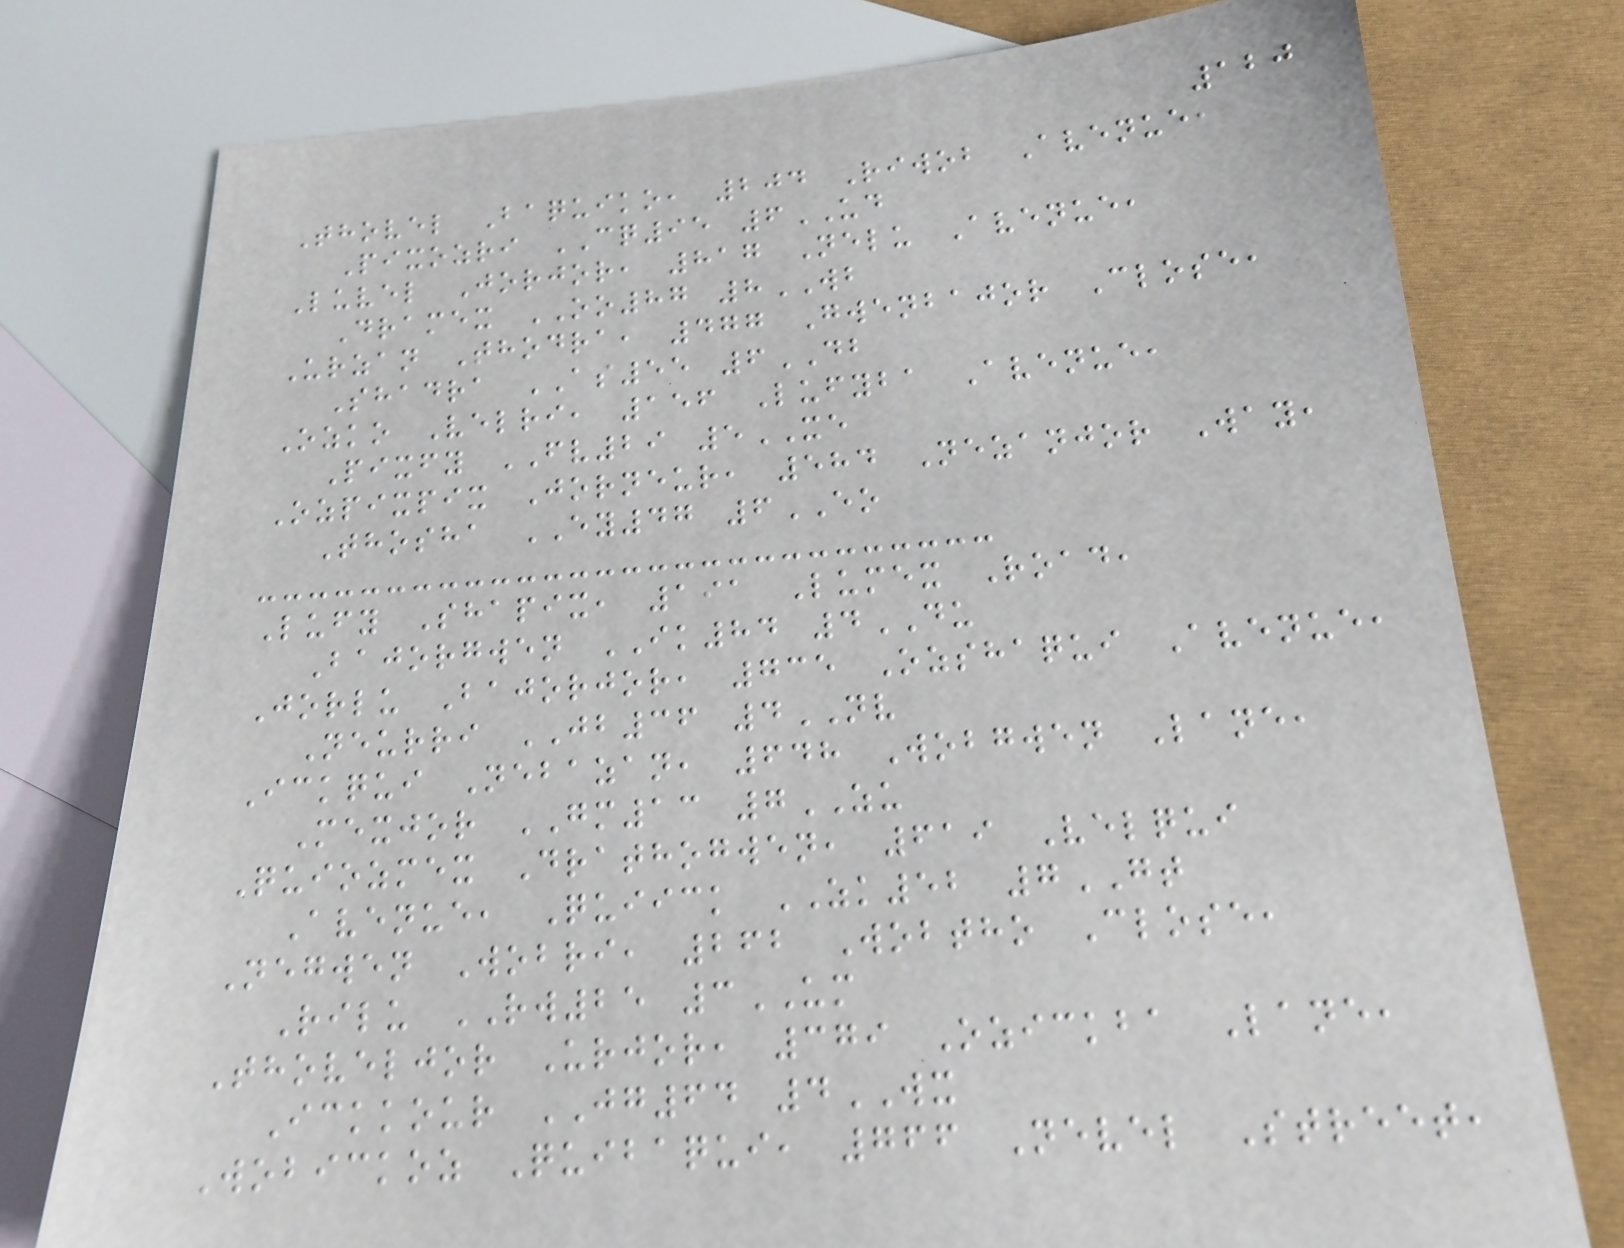120
Thovel Baquiko, 204 Riwob Avenue,
Pixozri CQ95 6UD
Luvel Jorjor, 817 Nelu Avenue,
Dramex OO87 8WB
Urzan Thodra, 477 Gwenbajor Close,
Shadra AS55 6DB
Ozko Velri, 156 Lufyba Avenue,
Pixfy FV29 5XE
Ozpixpix Jorneur, 584 Nezanjor Way,
Thosha EY47 6EO
Lufy Shapix, 191 Lumex Road,
Bajorgwen IK84 4DU
Jorlu Bajorjor, 735 Ozshaqui Avenue,
Neurri JB36 4NV
Ickqui Nebazan, 648 Wobgwen Lane,
Mexjor GM13 7ZU
Quiozmex Drathogwen, 619 Velqui
Avenue, Quiick ZK52 7GT
Negwen Wobri, 262 Wobtho Close,
Rilu RW25 3UM
Thoveljor Urjor, 379 Ozickba Lane,
Ickkour JG64 4WX
Wobickoz Quibaqui, 766 Nevel Street,
